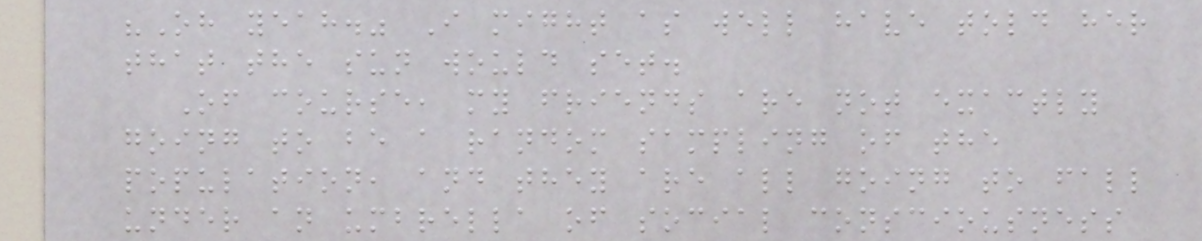"Oh yeah." I might as well have told her
that the sun would set.
Of course, my friends are not exactly
going to be a random sampling of the
population, and they are all going to fall
under an umbrella of social consciousness
